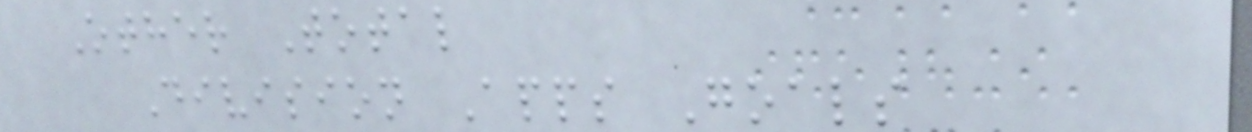Other Total
Division Apps Goals
